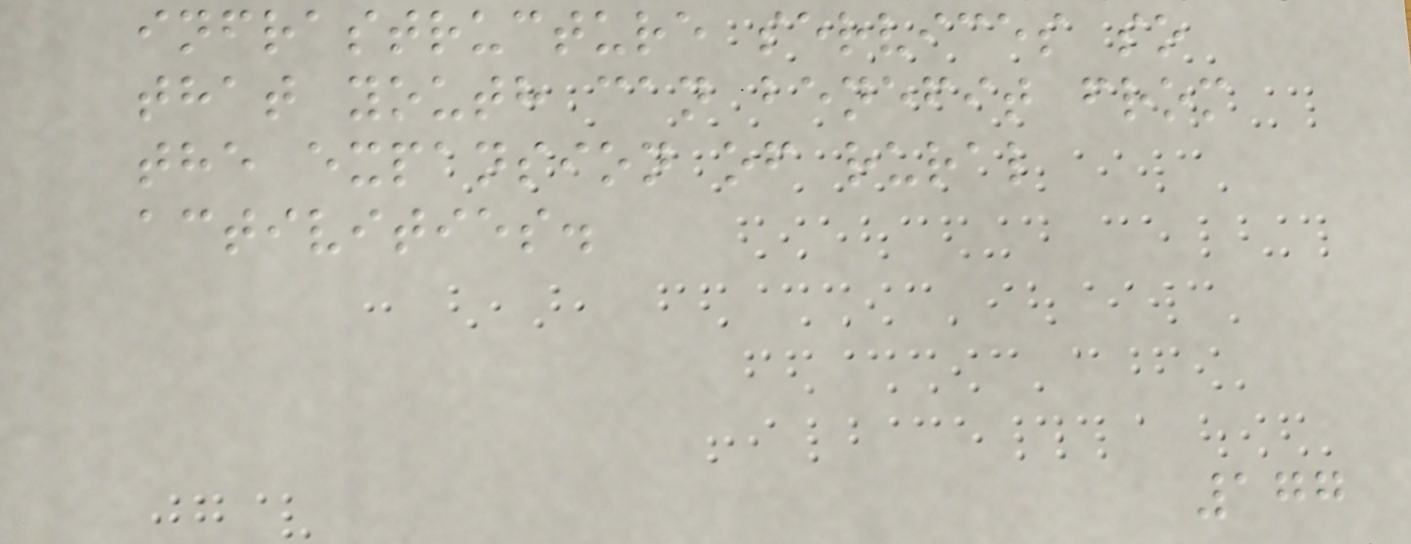infrastructure services so
that youth can benefit from
the expansion of rural
activities.
177
